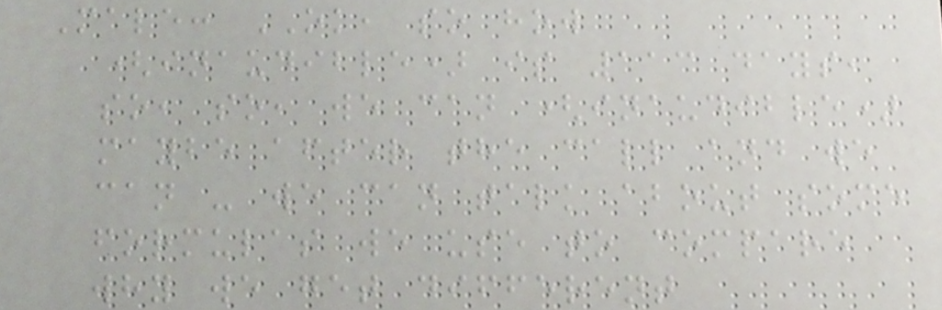Male: OK, so how
(inaudible) is 113 days,
so, so, we can (inaudible)
maybe after the call and we
can - we can talk about some
formulas we use to compare
why we get different
